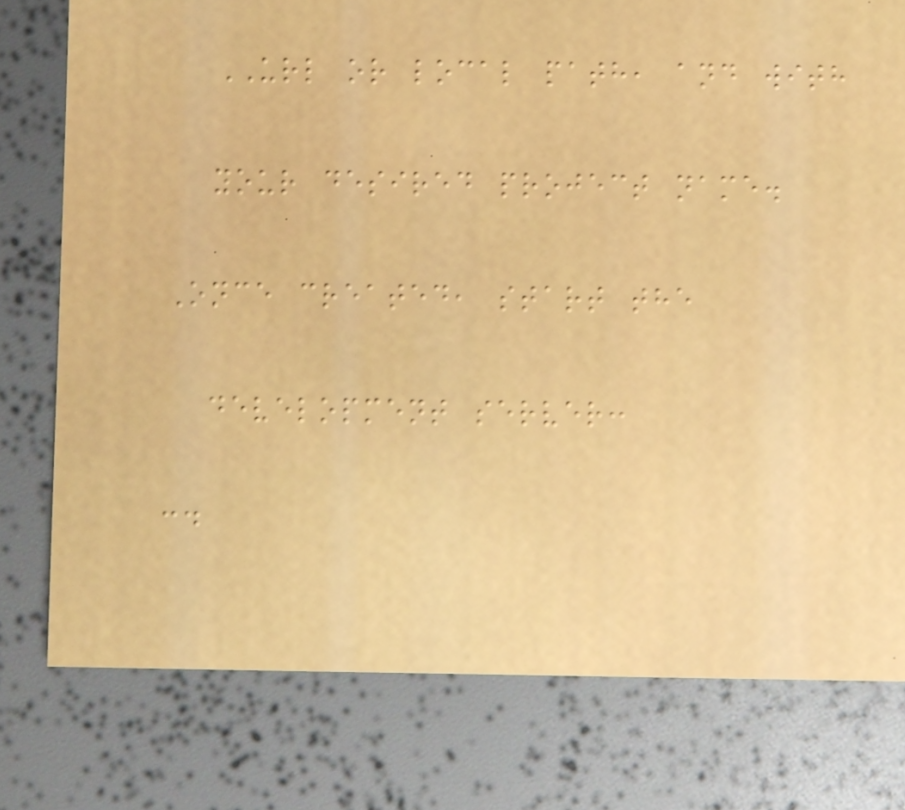URL or local path, and with
your desired project name.
Once created, start the
development server:
cd
